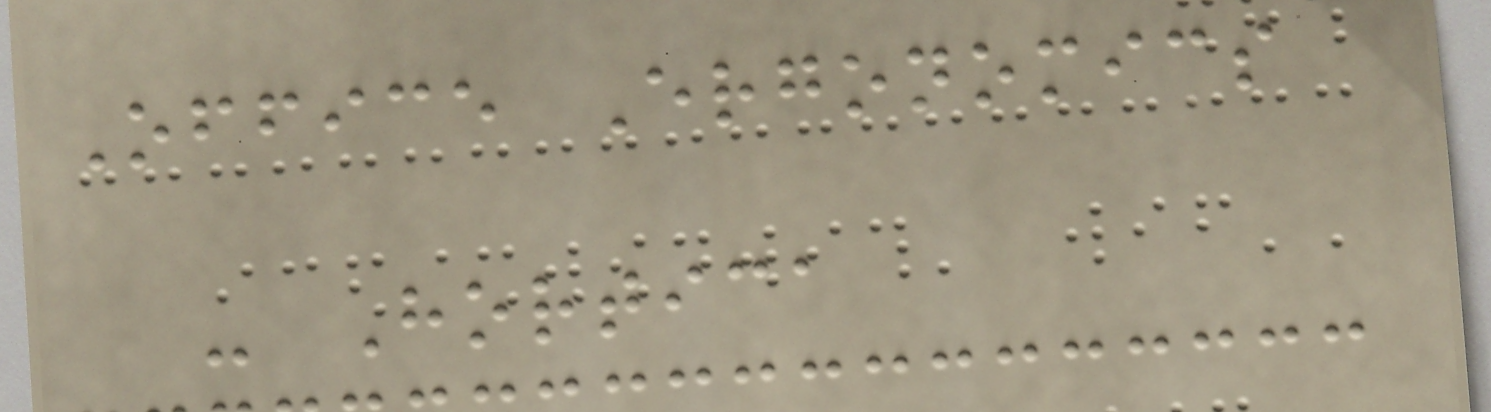Office Ergonomics
- Hortica
